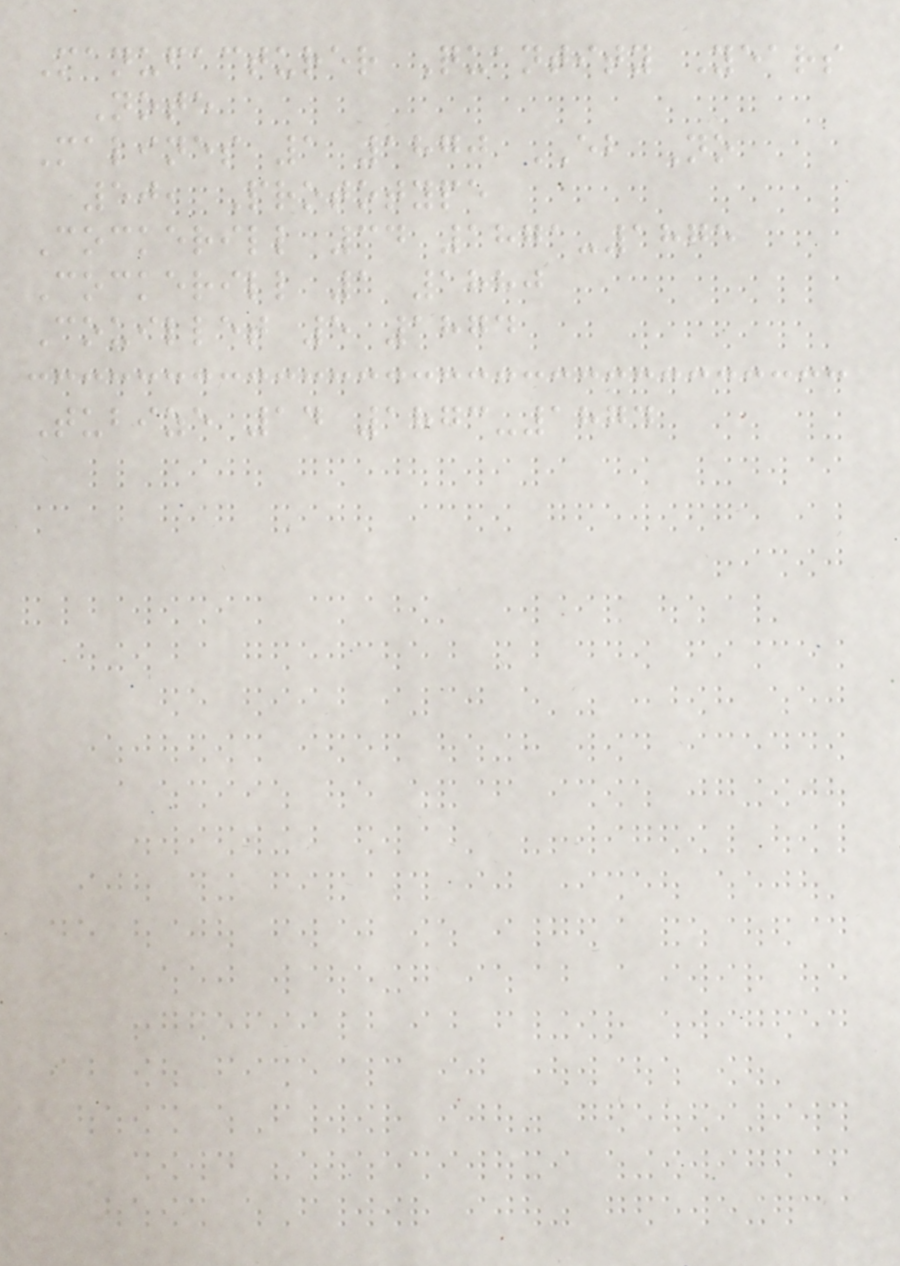Manufacturer Quantity Years
Note
Malines 1 1870 EB No
50, Prototype
Cockerill 34 1871-1875
Cockerill 1 1880
Couillet 5 1874
Tubize 14 1873-1874
